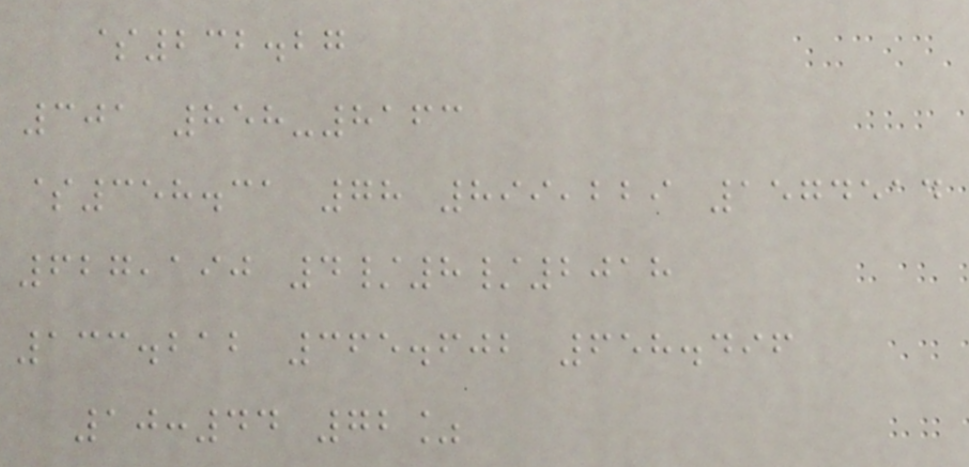$232.27
301 858-8163
$358.31 78 899,229 1574514
627,190 4/8/2018
133.212 365.602 658.496
10:44 72%
